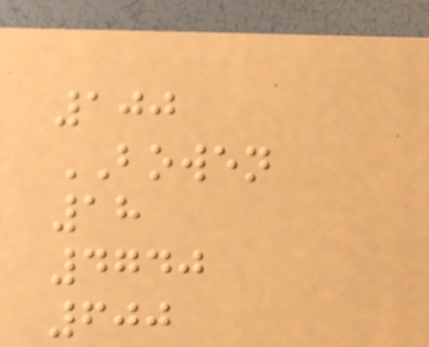100
BOWEN
18
4740
600
